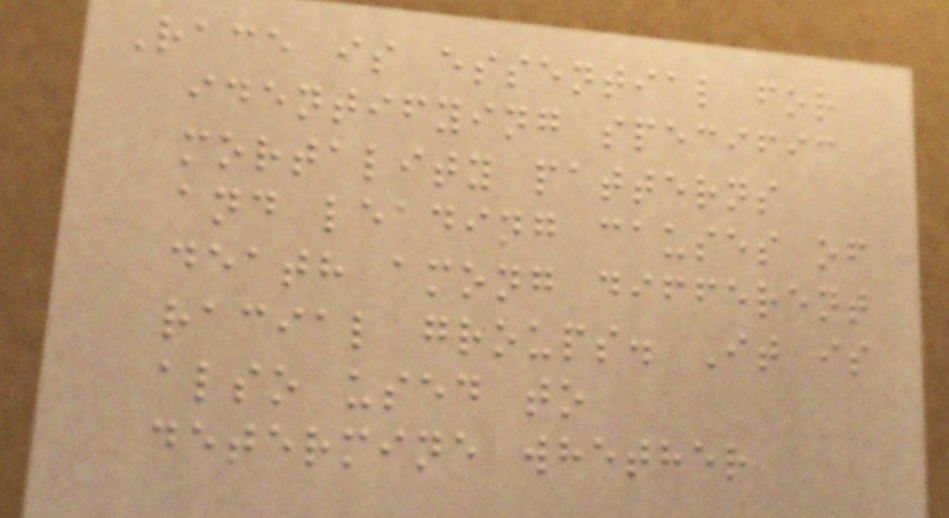Race is essential for
identifying specific
mortality patterns
and leading causes of
death among different
racial groups. It is
also used to
determine whether
